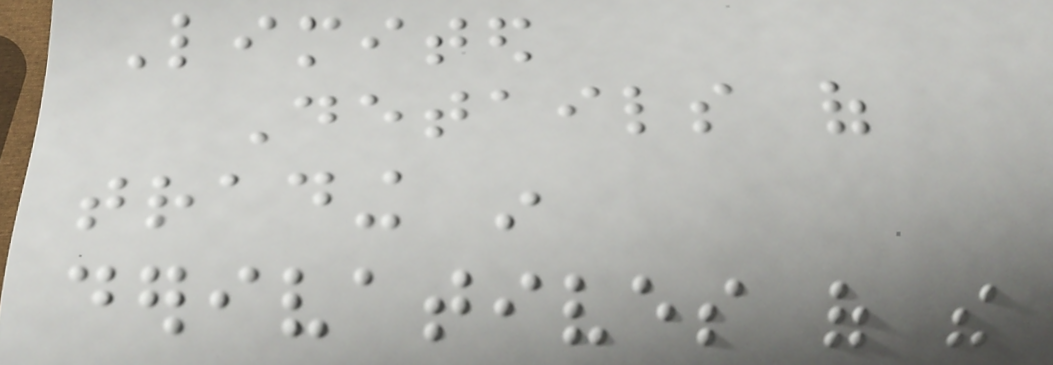Limited
Details of
trading in
derivatives of the
